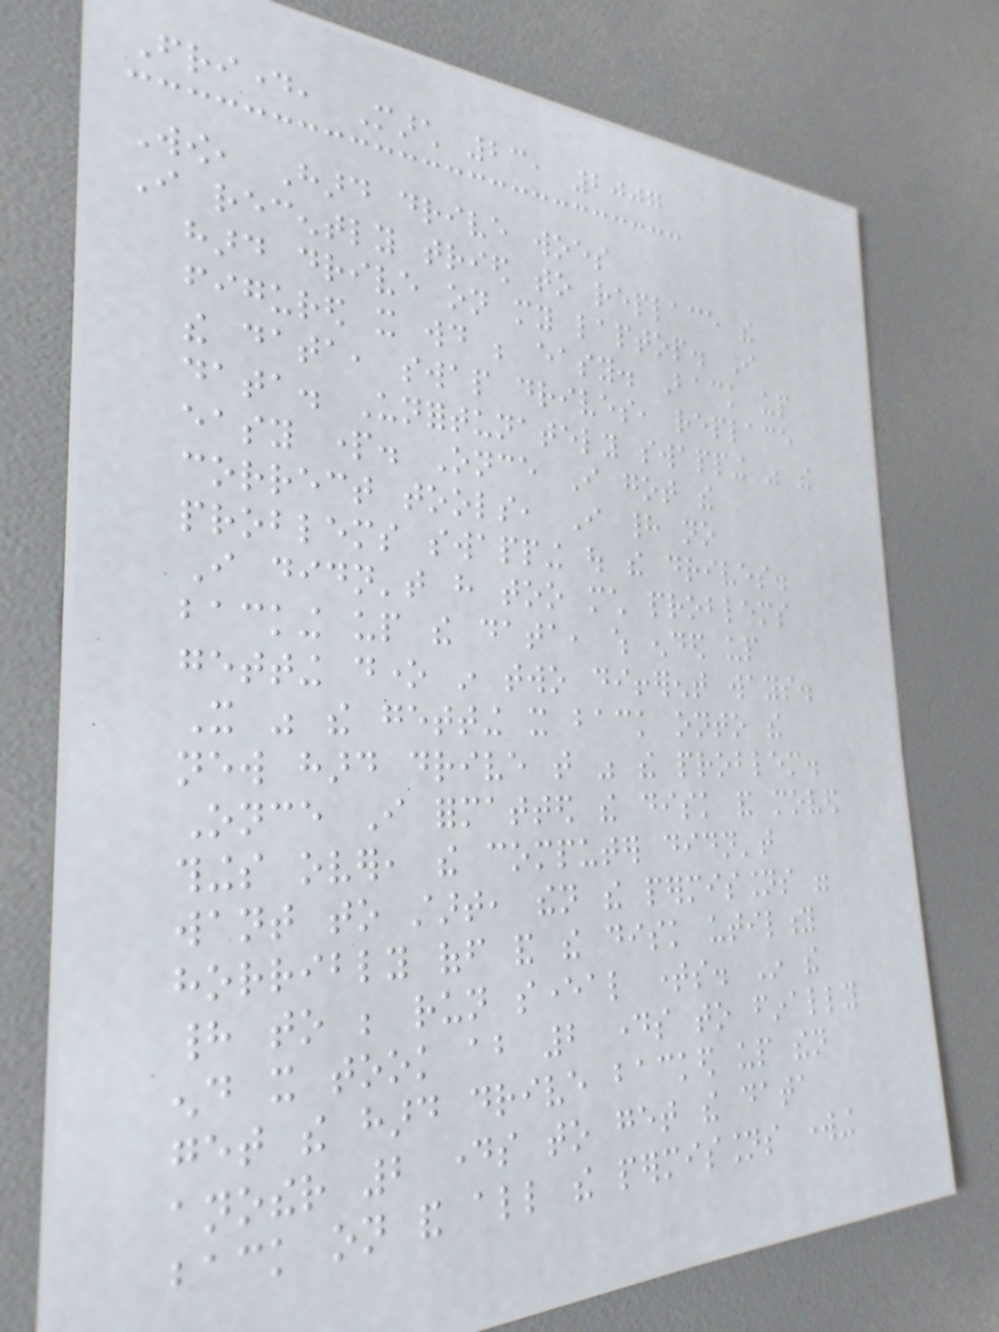Friday, March 23, 2007
Wow, Hard drive woes
I recently tried to replace the
hard drive on my laptop. I
figured it would be easy. Back up
the data, swap drives, replace
data. Unfortunately swapping was the
easy part. Once I got the
correct tools, I had no
problems swapping out the drives.
I didn't have too much problems
backing up the data, which ended up
getting done in two different ways.
It was the getting it back onto the
new hard drive that was the problem.
Once I formatted the disk and moved
things over, the computer didn't
want to start, then the permissions were
horribly off and the disk utility
had to be run several times. In the
end it took about 2 days to finally
get the hard drive backed up then
another 2 days to get the data
back on and all the permissions working
